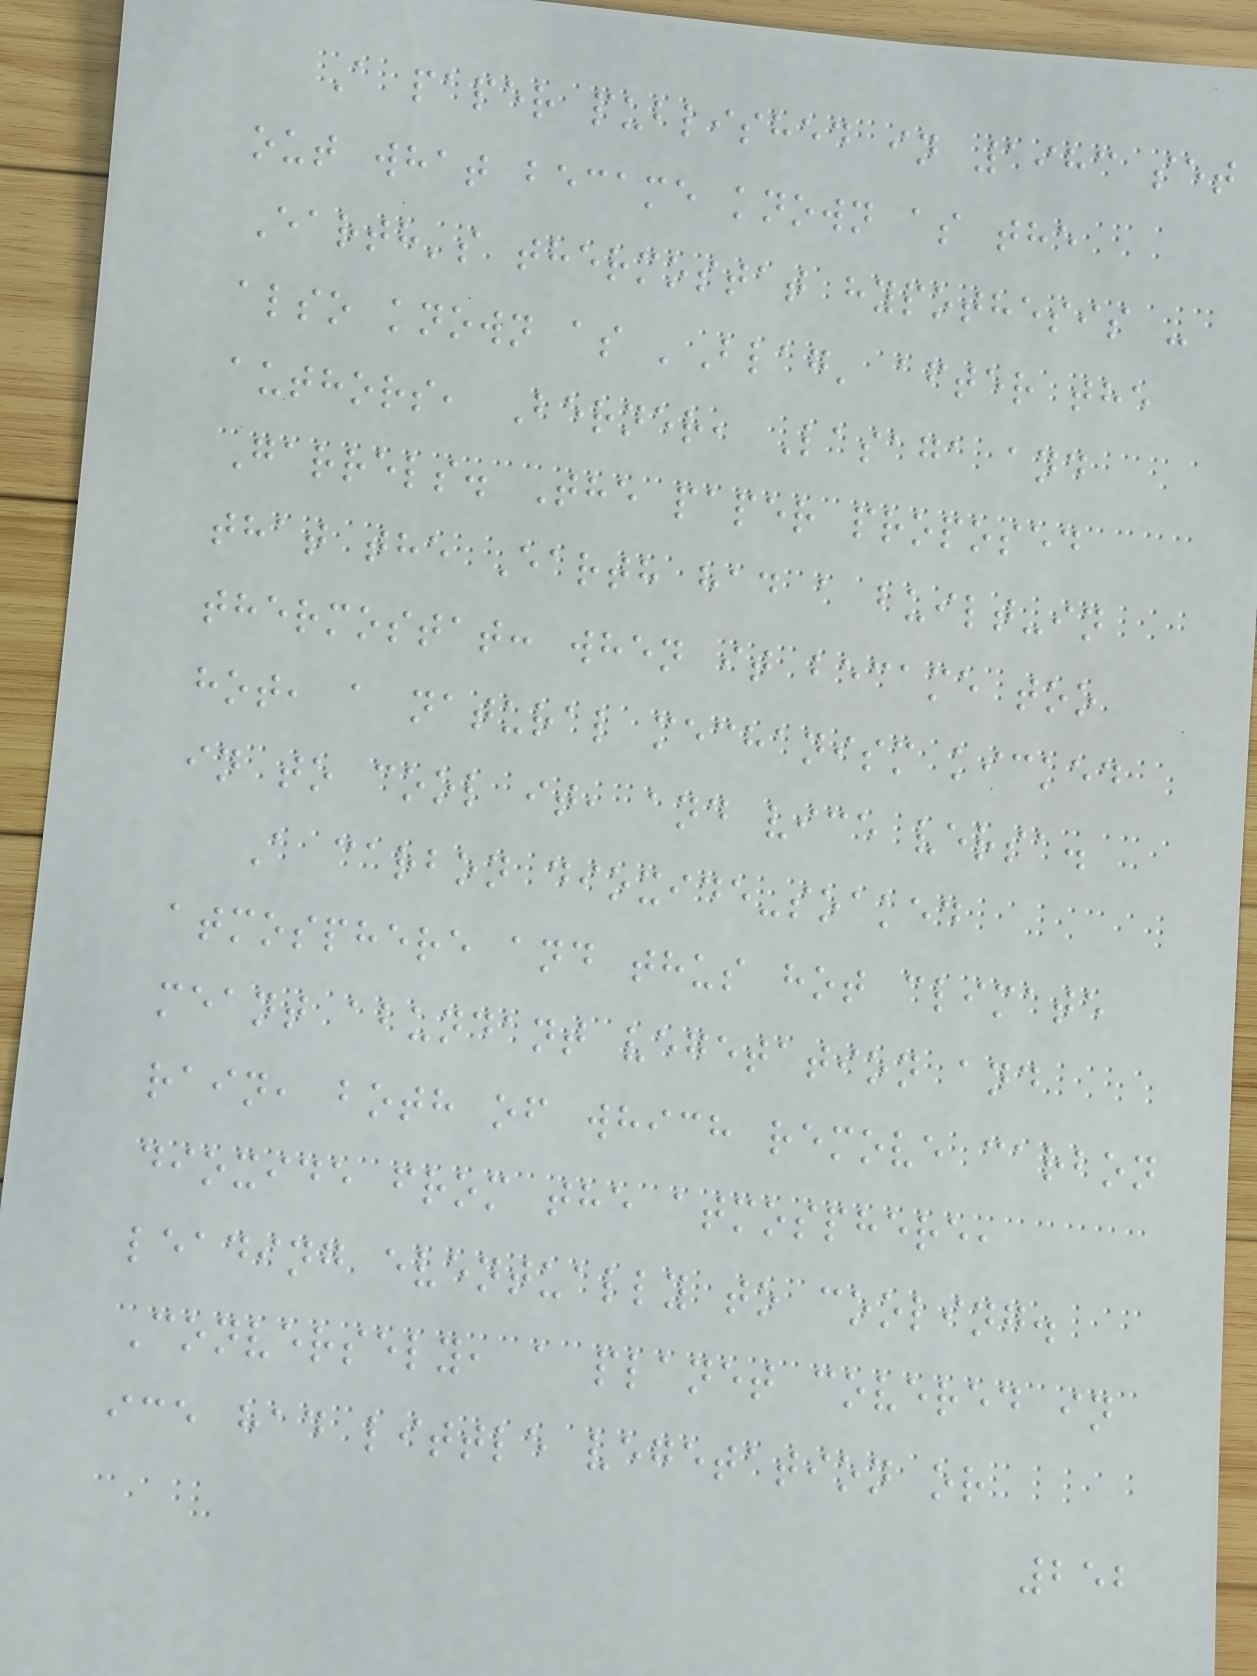A paper published in 1983 set
out what became known as the
Earth's thermostat hypothesis -
also known as 'Blag' after the
authors, Berner, Lasaga and
Garrels. The paper proposed
that the Earth had a built-in
thermostat: when it became too
hot, a natural mechanism kicked
in to cool it, and vice versa.
A carbon dioxide-soaked
atmosphere and thus hot climate
meant abundant vegetation and
rain, both of which remove carbon
dioxide from the atmosphere,
leading eventually to cooling.
Conversely, a planet covered in
ice had little vegetation or
252
